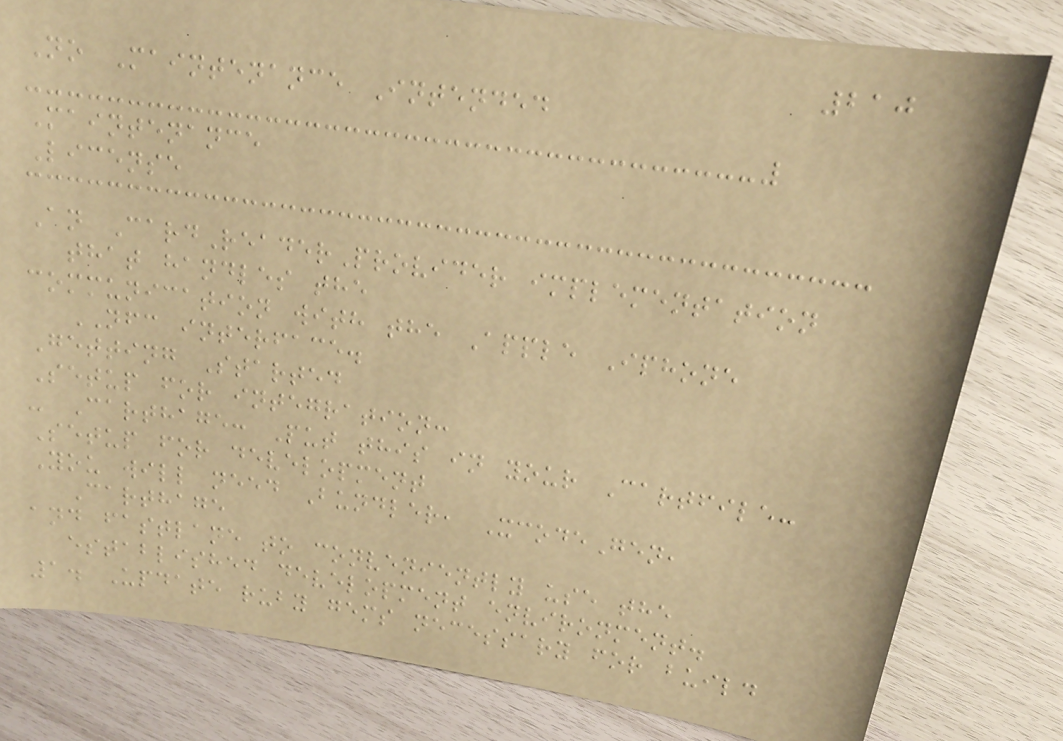210
No Maintenance Intended
Maintenance
License
An CardReaderProvider implementation
that handles the
communication with the Apple Iphone
NFC interface.
Getting Started
Setup for integration:
- Carthage: Put this in your Cartfile:
Setup for development
You will need Bundler, XcodeGen,
Carthage
and fastlane to conveniently use the
established development environment.
1. Update ruby gems necessary for build
